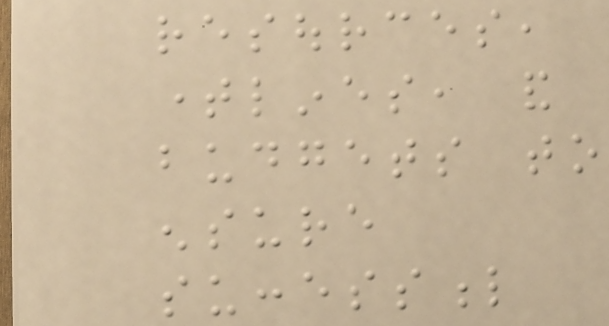resources,
timelines, and
budgets to
ensure
successful
